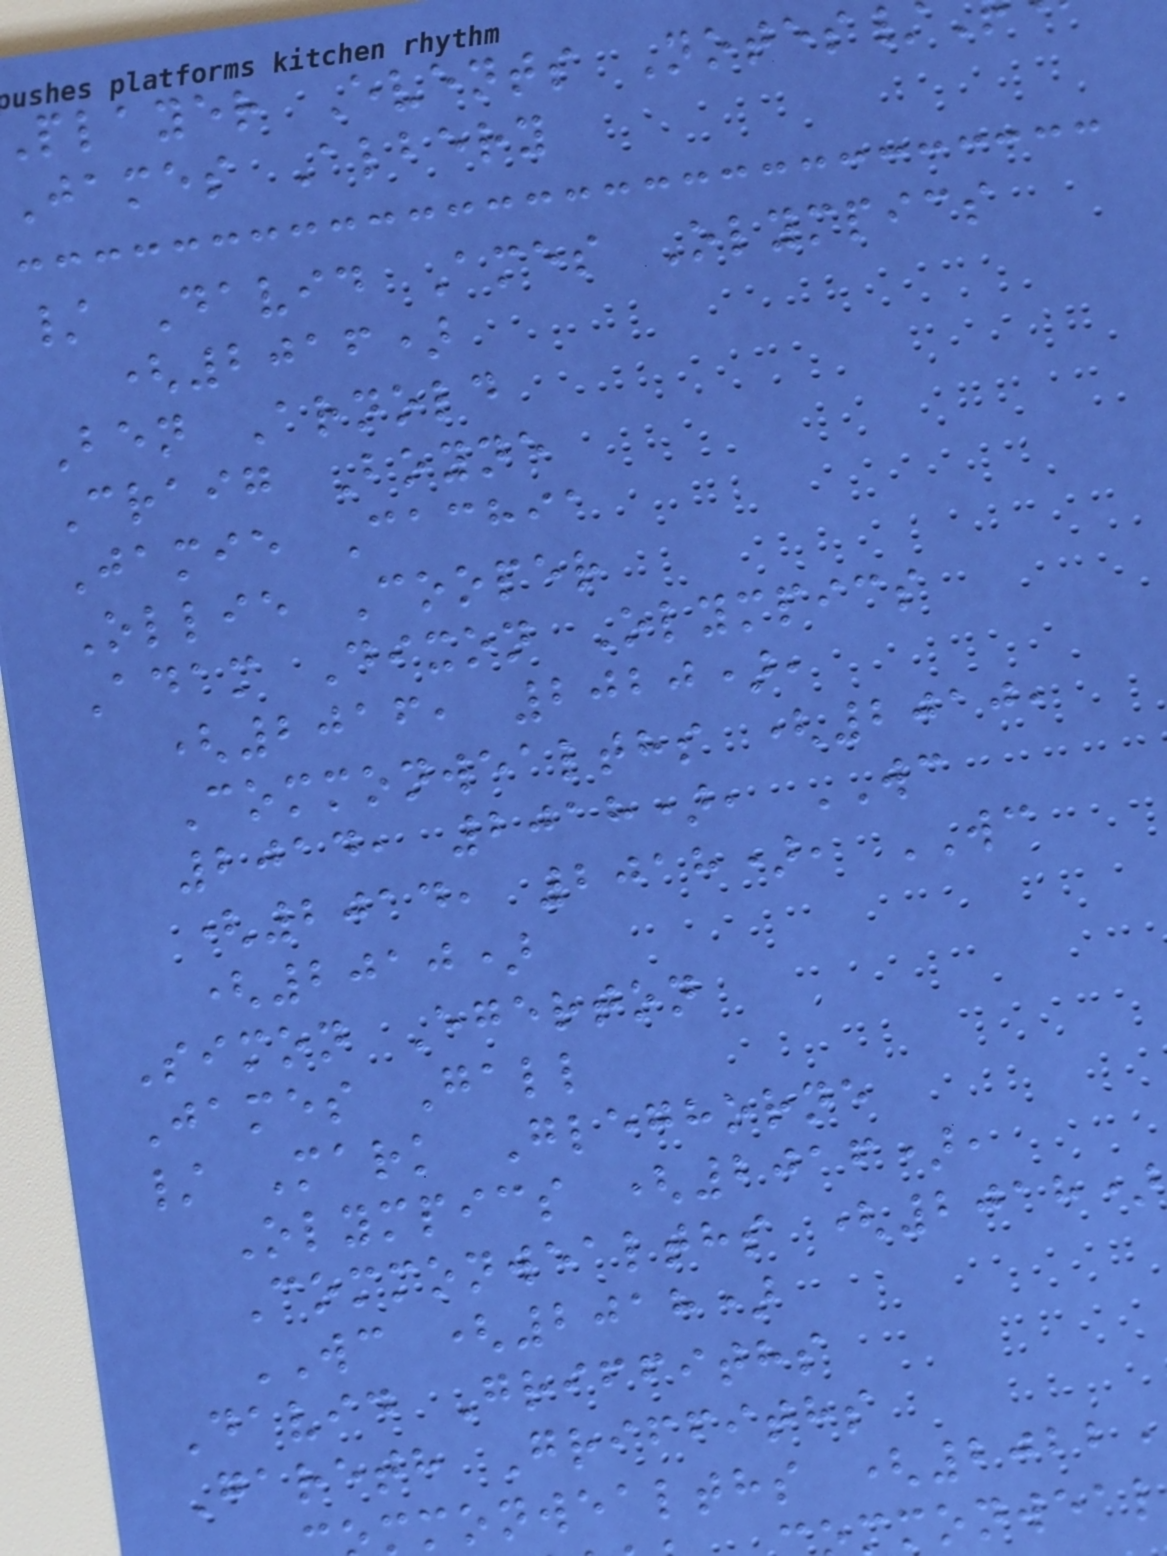player Events Notes
James Albery
/ David Ames Olympics
(2016)
Ben Arnold
Craig Boyne
Jamie Cachia
Ollie Cooper
Adam Dixon Olympics
(2016, 2020),
Commonwealths (2010,
2014, 2018), WC
(2014, 2018), WC
(2010)
Simon Egerton
James Gall
/ Mark Gleghorne
Olympics (2016),
Commonwealths (2018)
WC (2018)
David Griffiths
Gareth Griffiths
mmonwealths (2022
